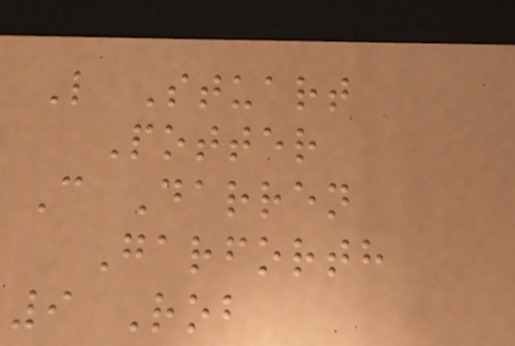L Stuart
Potter
C Darren
Garforth
9 Rob
